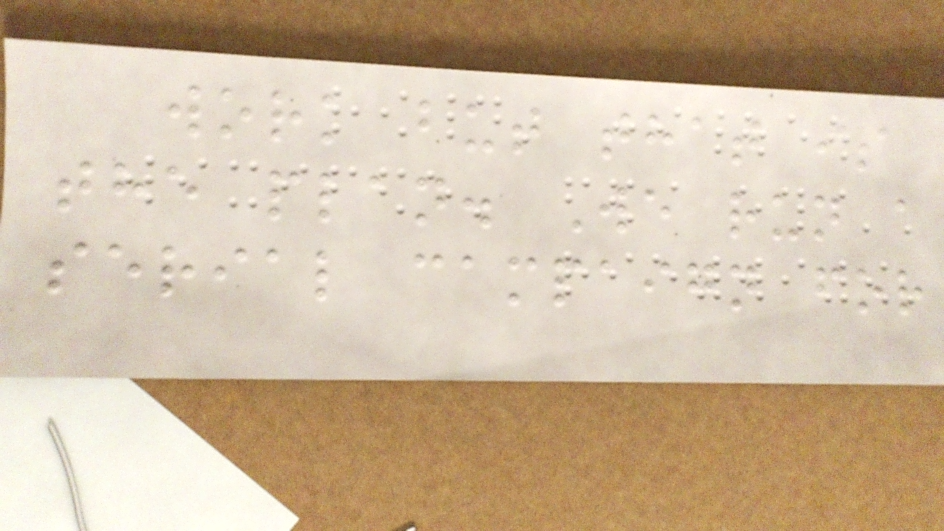work but that is
the plan. We run a
serial campaign for
